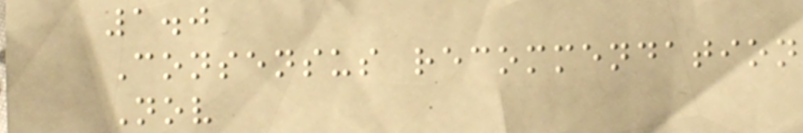1.0
Consensus recommendation
Nov
